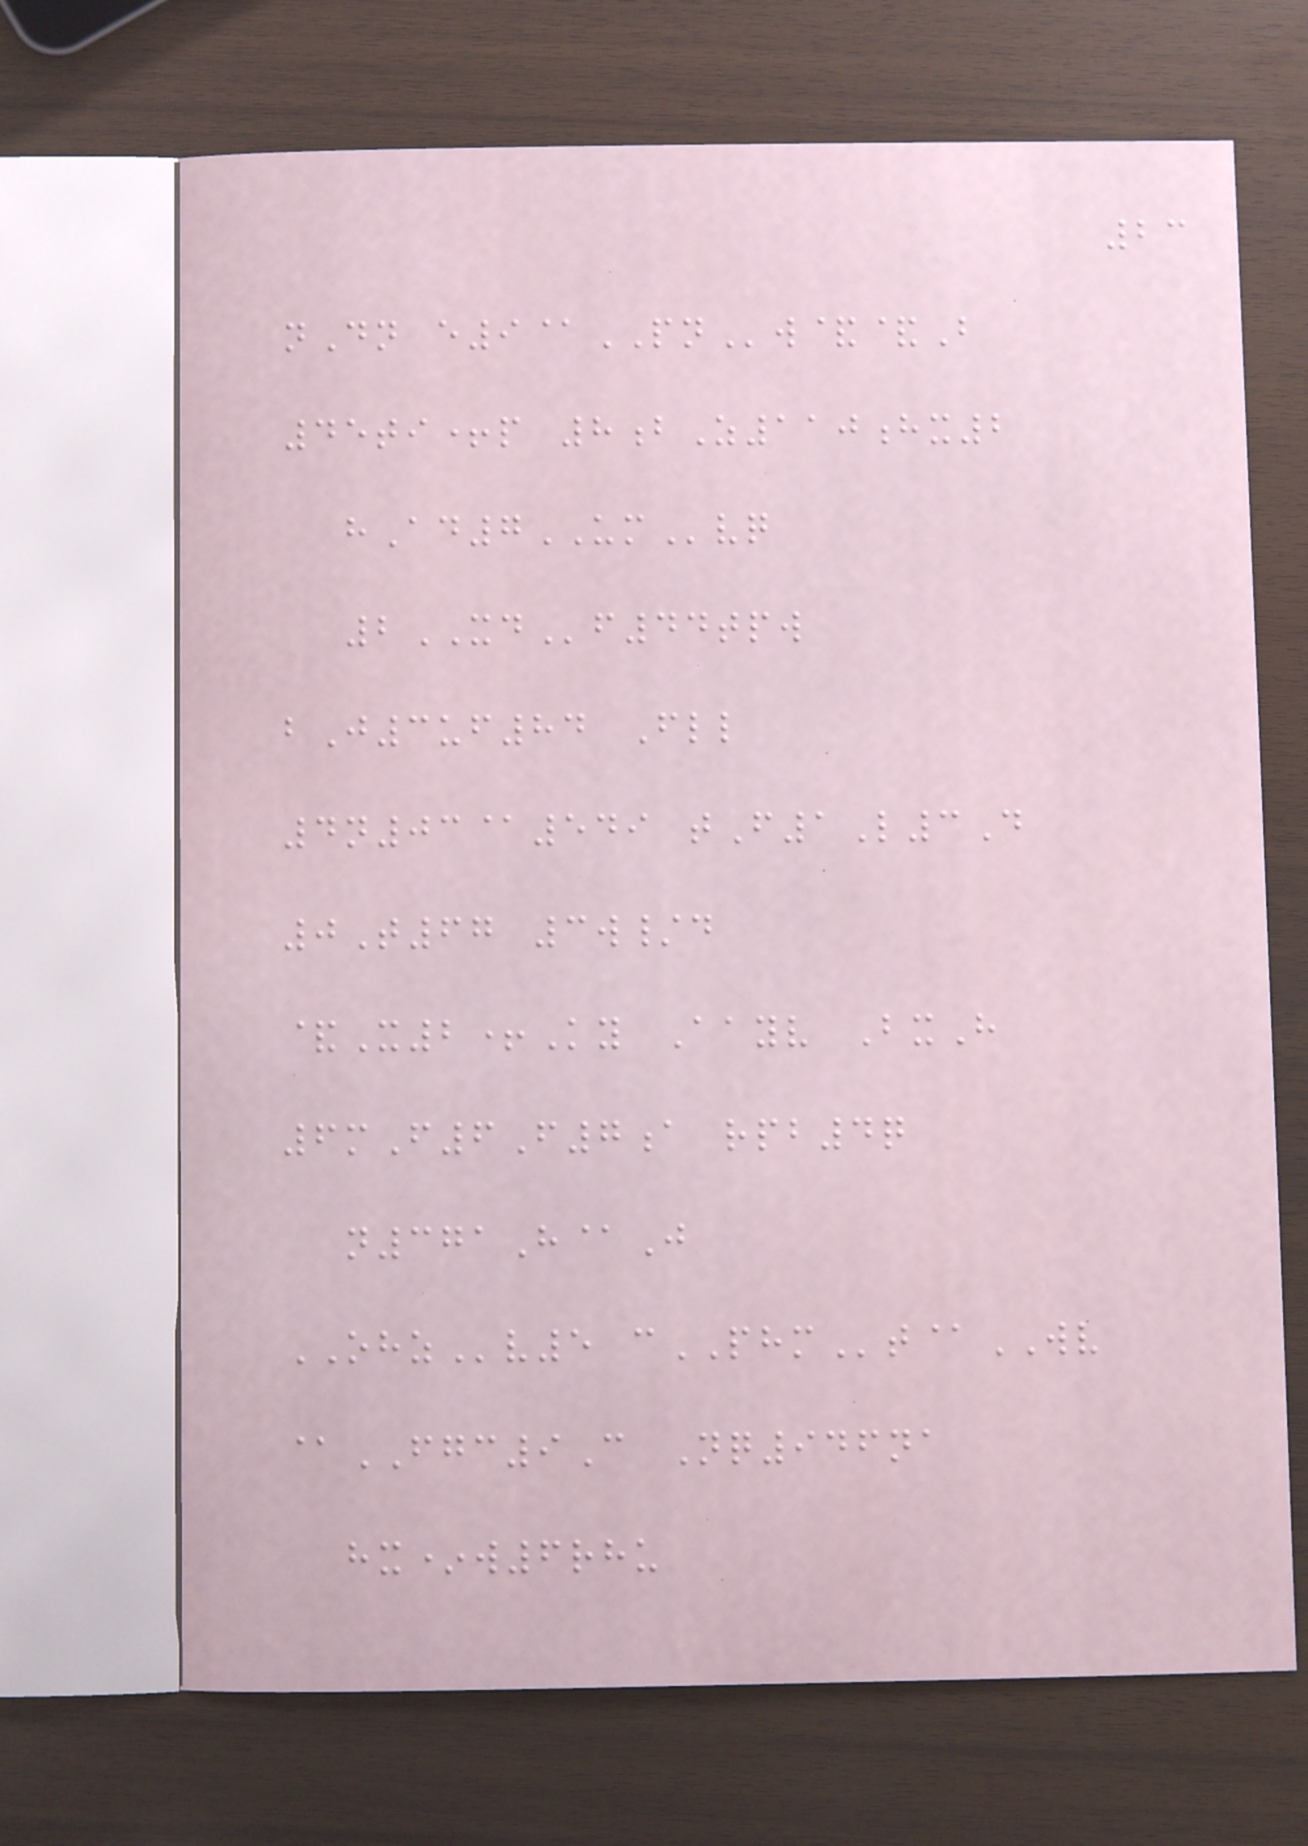23
nDn e9@PNw&&B
45ti+p 8bZ110hx2
hAd7UMvq
2XDf44tpw
bJ3uf84 Fll
4n03@549 tF1L3D
0T67 3w/d
&X2+Ky Aayv BxH
6mF6F7a rpb4q
n371H@J
OHZv5 cPHMt@WV
@FGC9C Nq946na
hx*w6rhu
